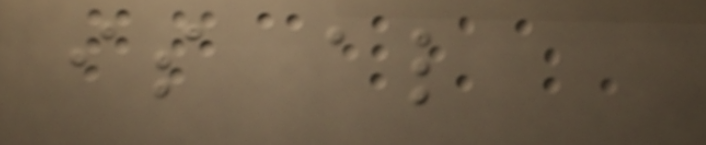is also
